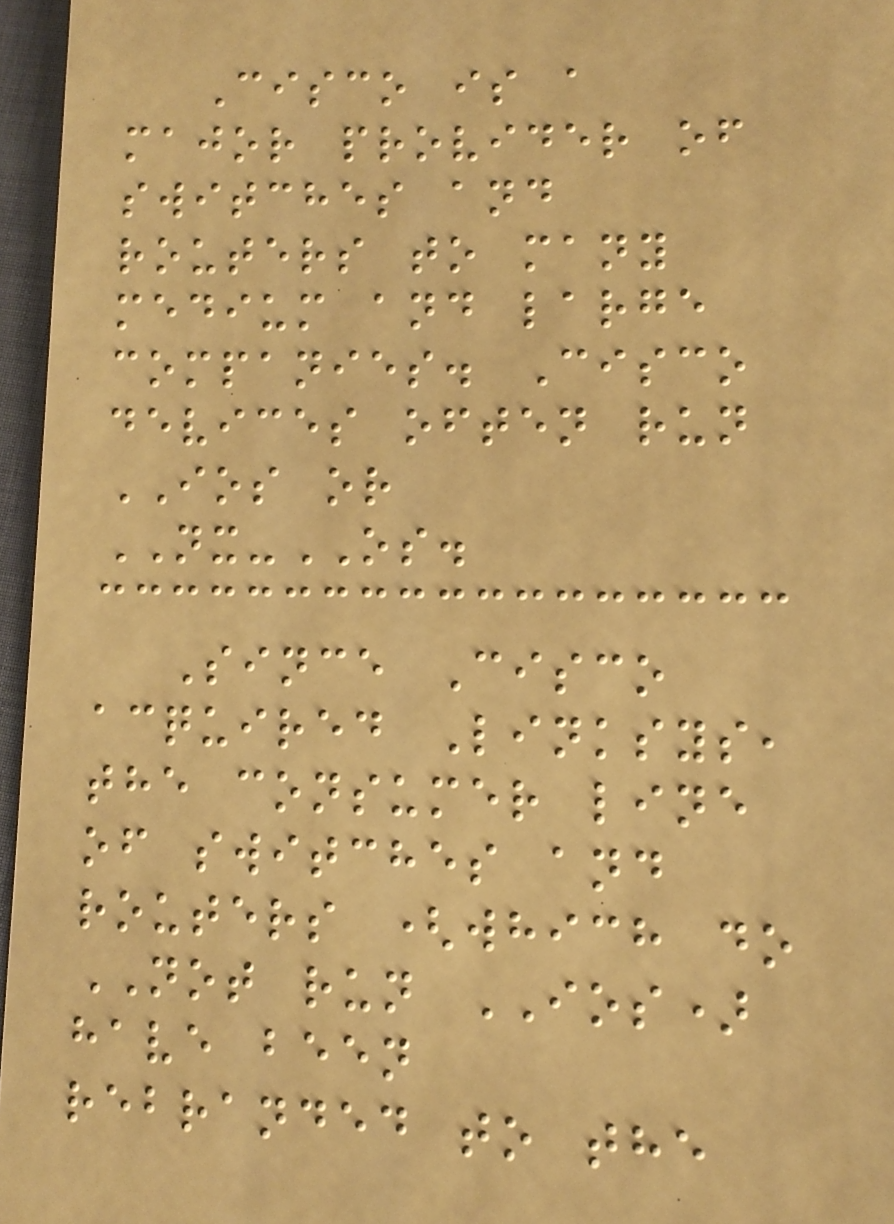Cisco is a
major provider of
switches and
routers to many
medium and large
companies. Cisco
devices often run
IOS or
NX-OS.
Since Cisco
acquired Linksys,
the consumer line
of switches and
routers (which do
NOT run IOS)
have been
rebranded to the
